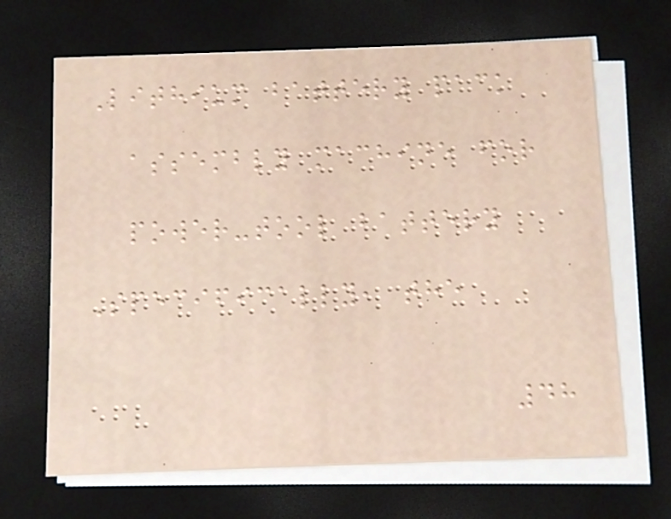Lithium battery pack
assembly machine for
power-tool battery
Specifically, the
48
